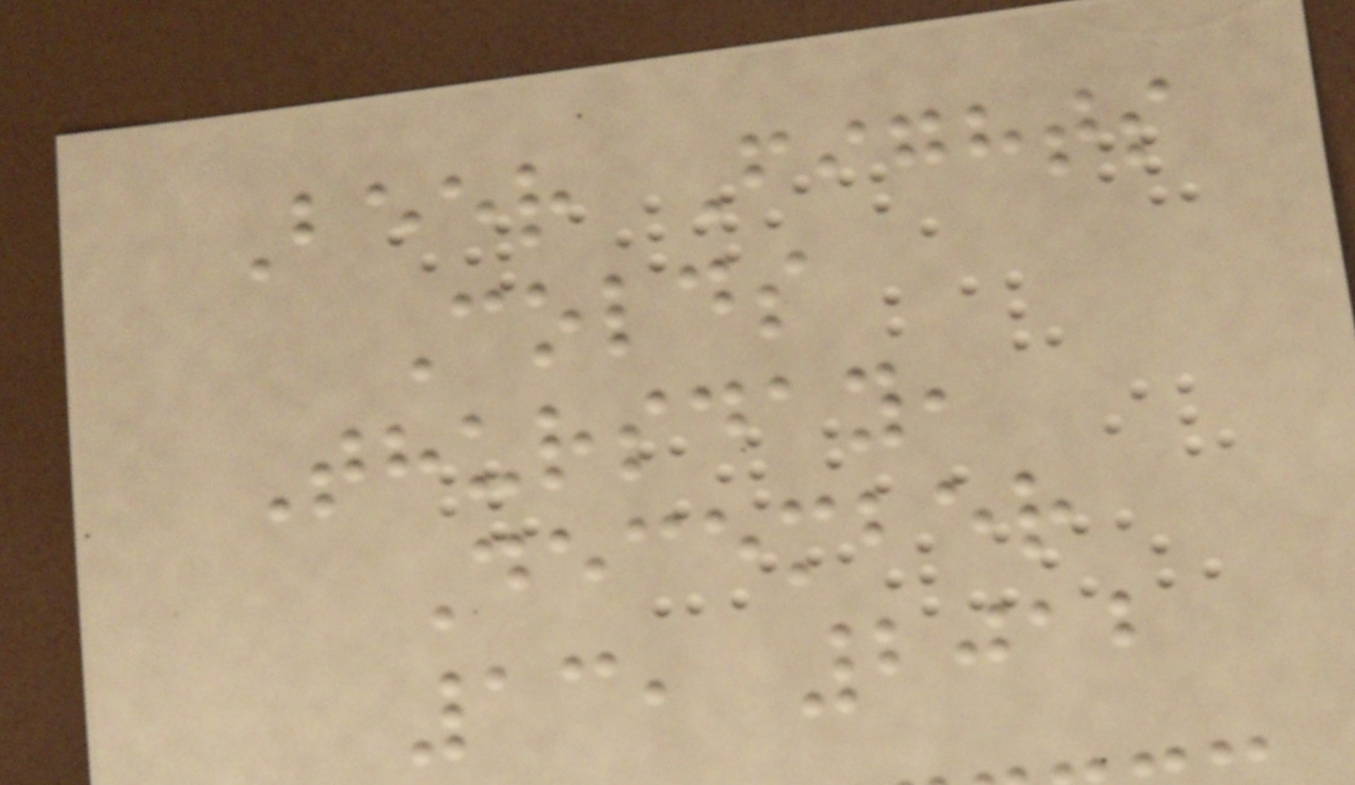Beer Fights
Colds
Thursday,
December
13, 2012
